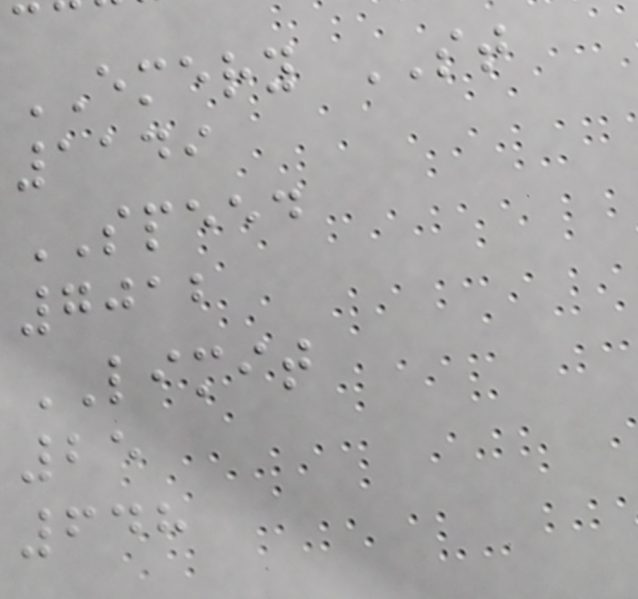EMERY ST
1149
SPEED
7012
LIMIT
25
648
